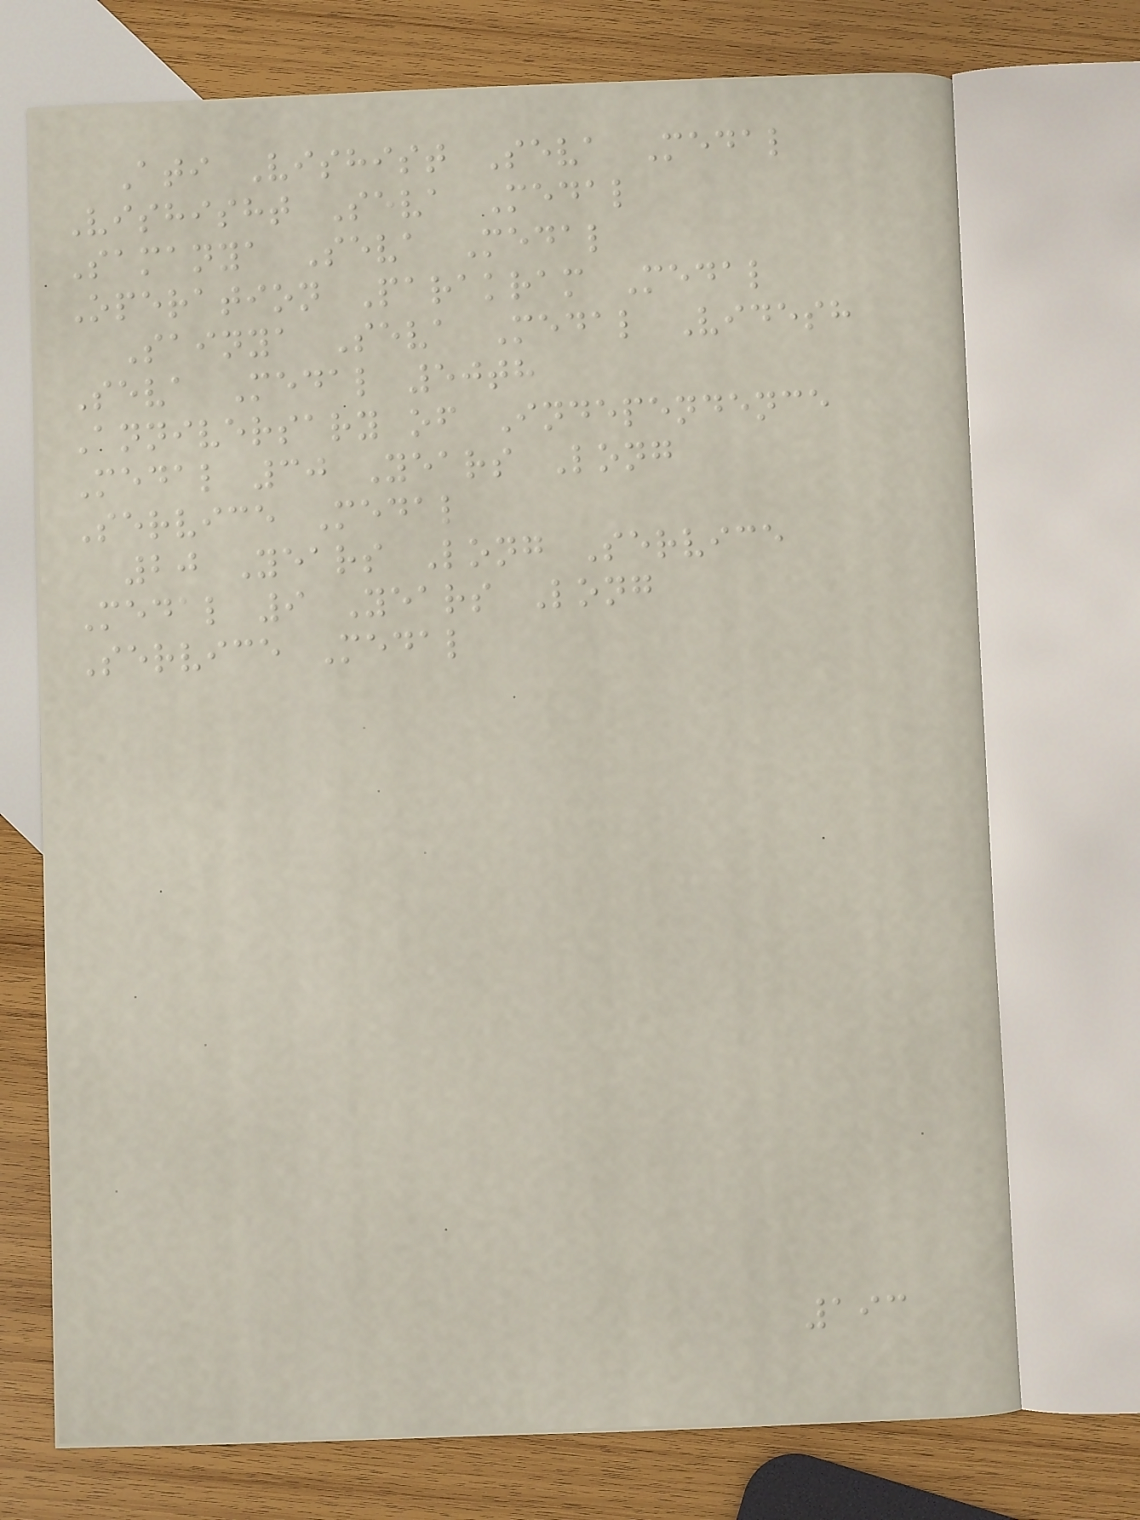Ati Vishist Seva Medal
Vishisht Seva Medal
Samanya Seva Medal
Operation Parakram Medal
Sainya Seva Medal Videsh
Seva Medal 50th
Anniversary of Independence
Medal 30 Years Long
Service Medal
20 Years Long Service
Medal 9 Years Long
Service Medal
193
